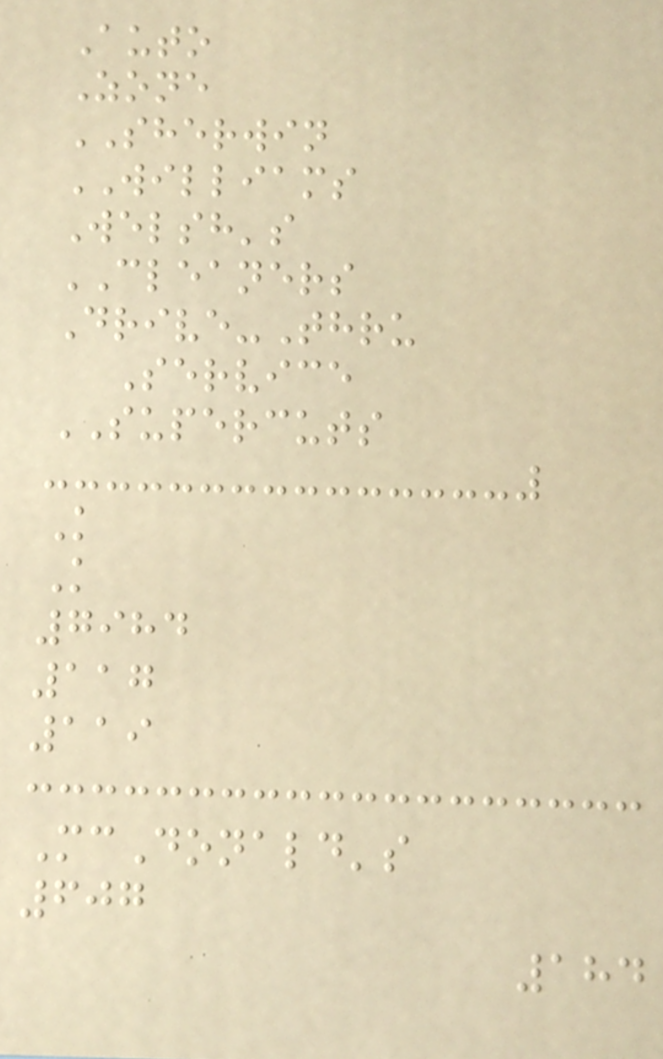Auto
Zone
SHERWIN
WILLIAMS
Welsh's
CLEANERS
Drive-Thru
Service
SUPERCUTS
K
K
7984
117
119
McDonald's
607
184
